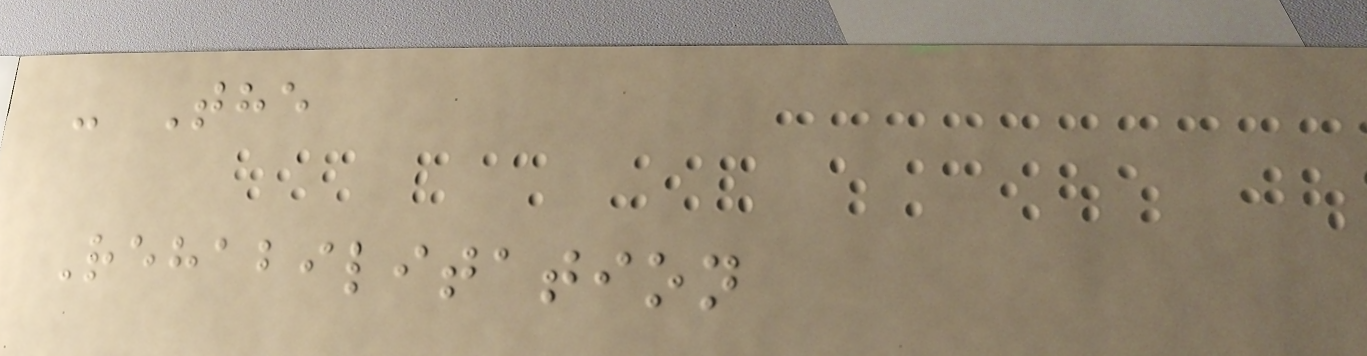- The
Rehabilitation
